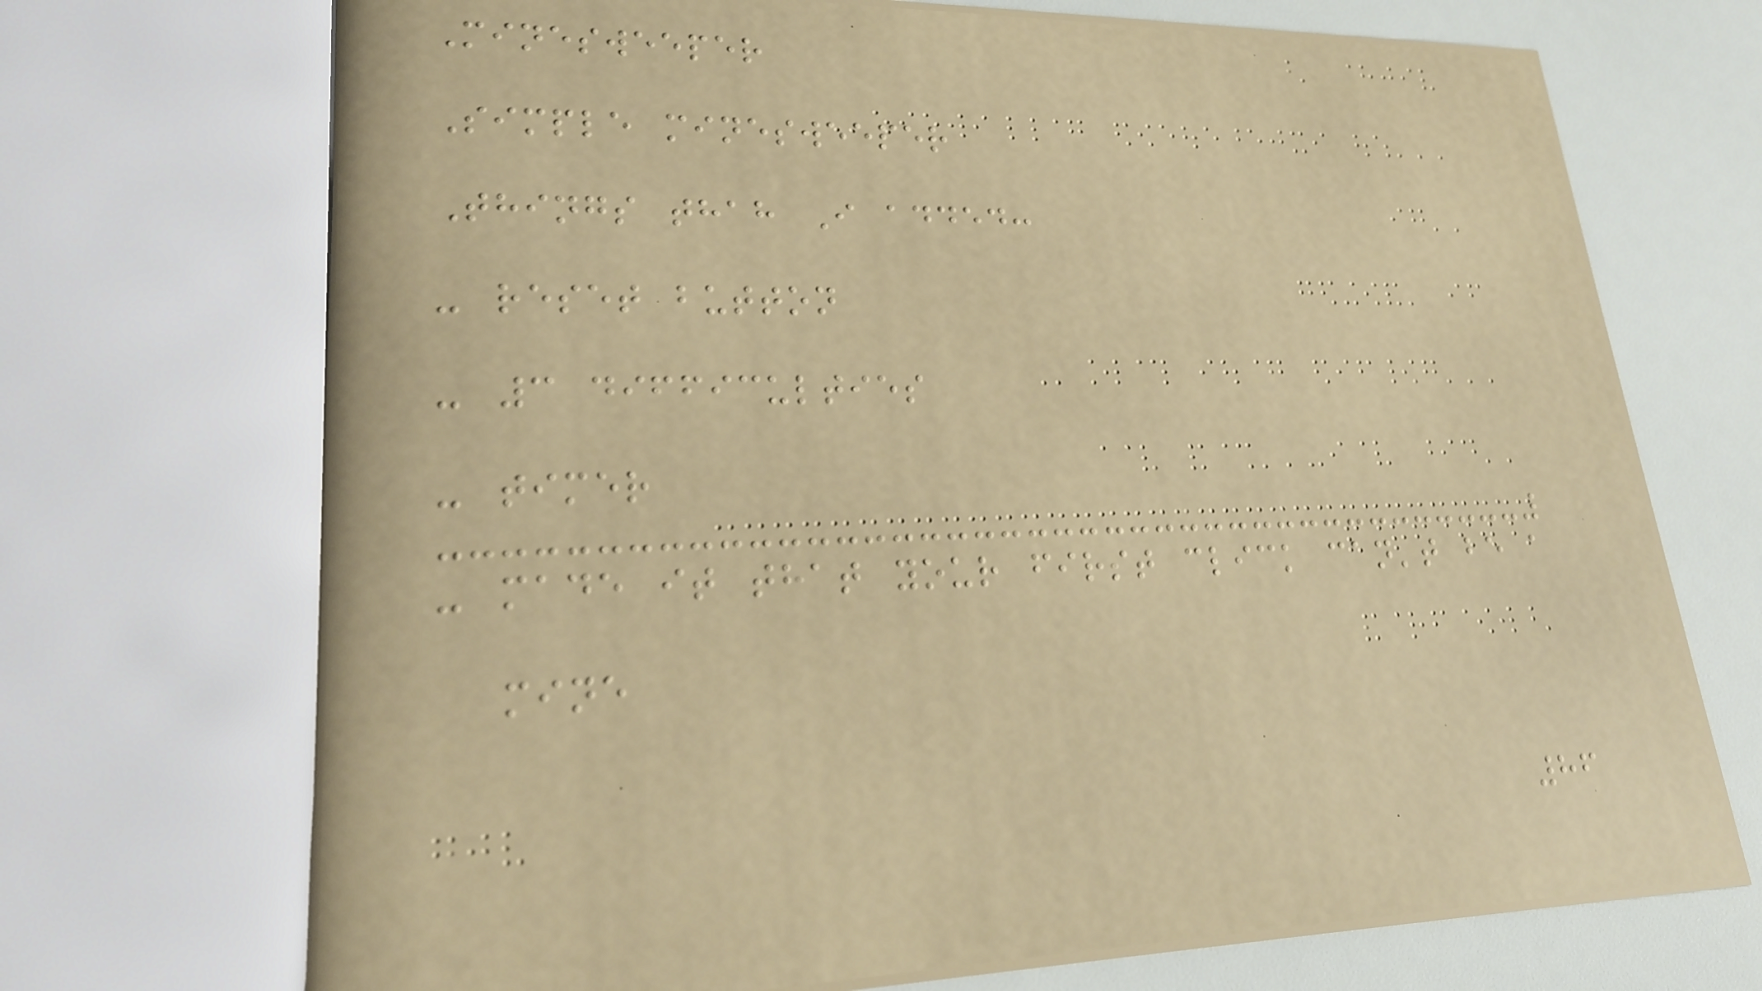Minesweeper
Simple minesweeper
Things thah I added:
- reset button
- 3 difficulties
- timer
- made it that your first click can't be a
mine
86
